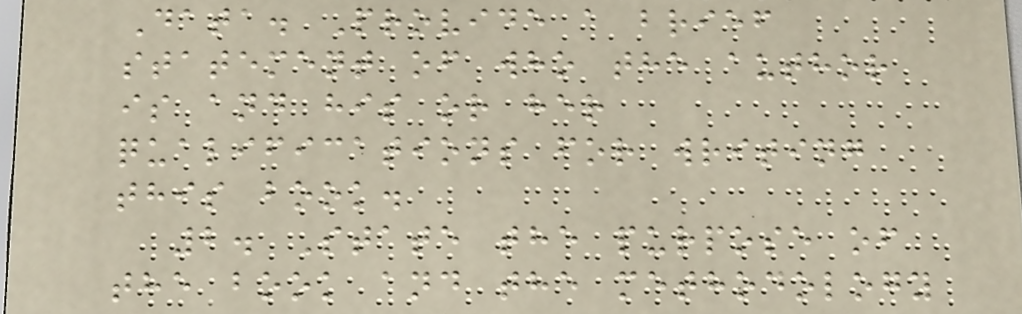Data. Provide a brief
statement of who the author
is and his or her
qualifications for writing
this book.
2. State the purpose of
the book and the methodology
